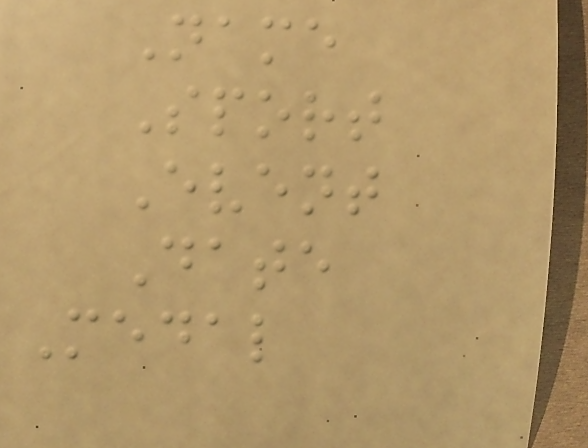Name
Sport
Event
Date
Medal
